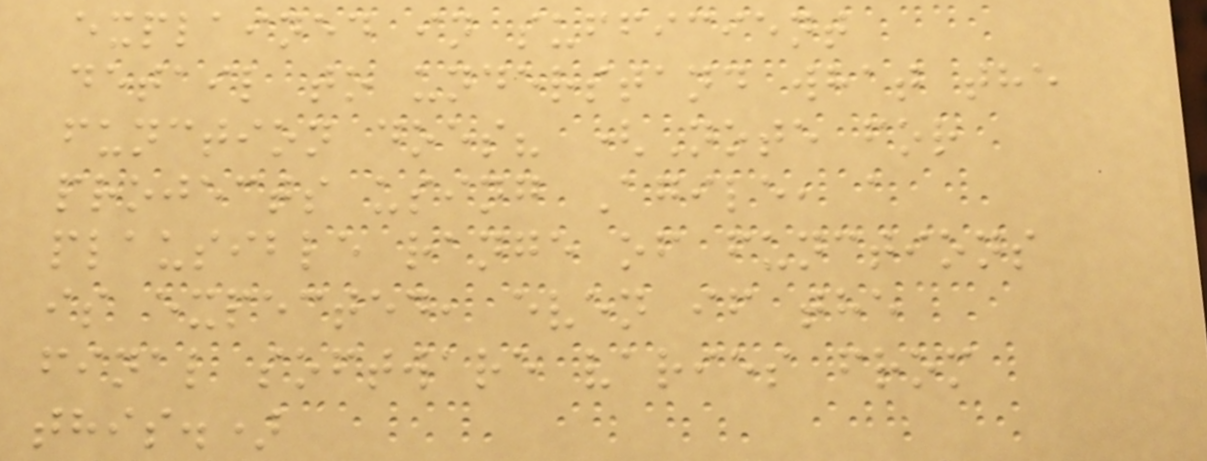explained in sufficient
detail to understand what the
function does? (Note for
projects using Agile, a
plausible range of functions
is expected, even if the
final software varies from
this.)
